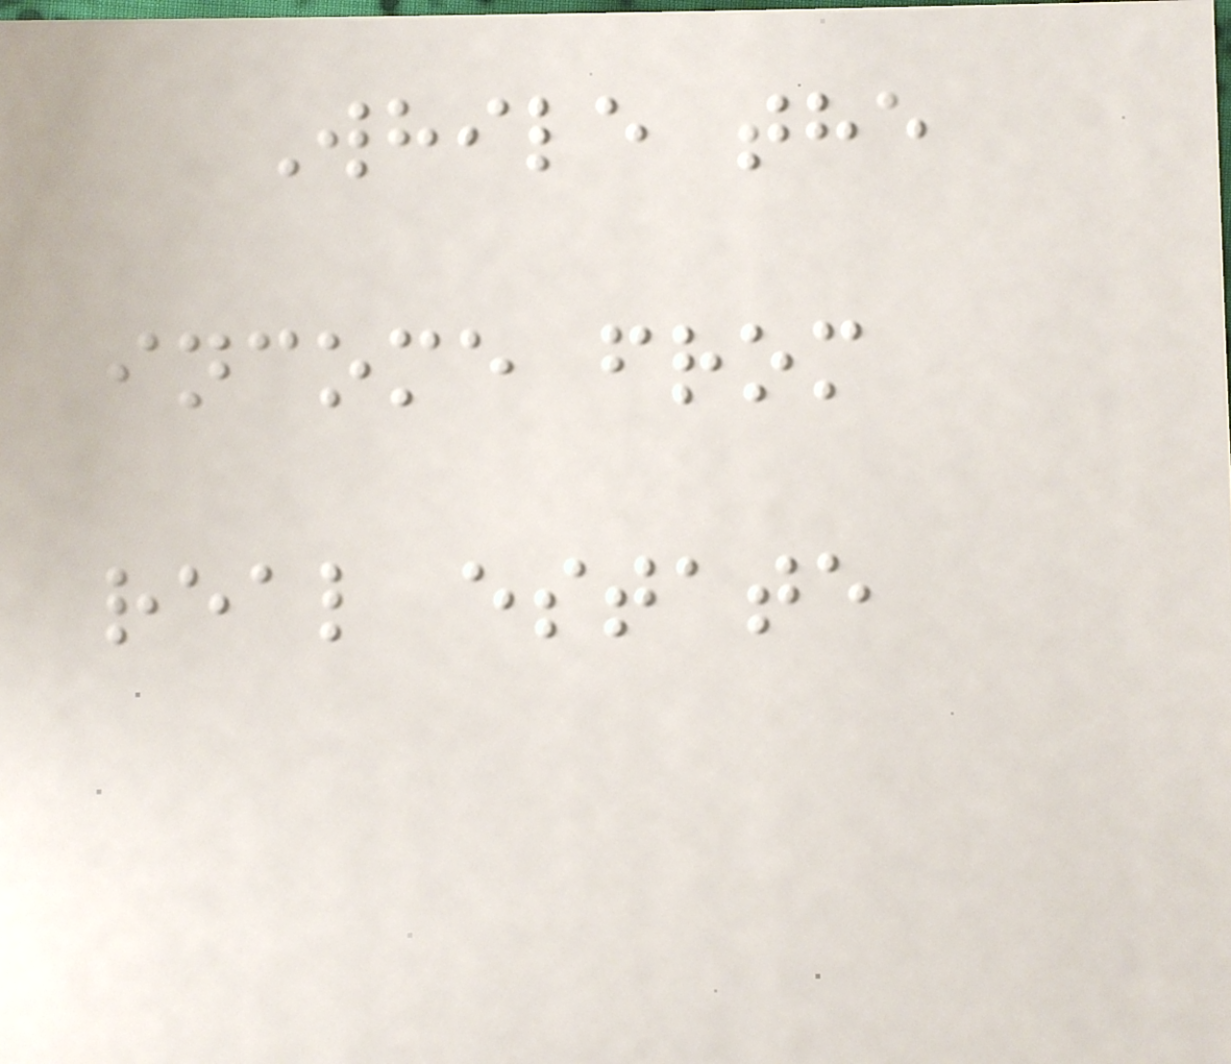While the
income from
real estate
